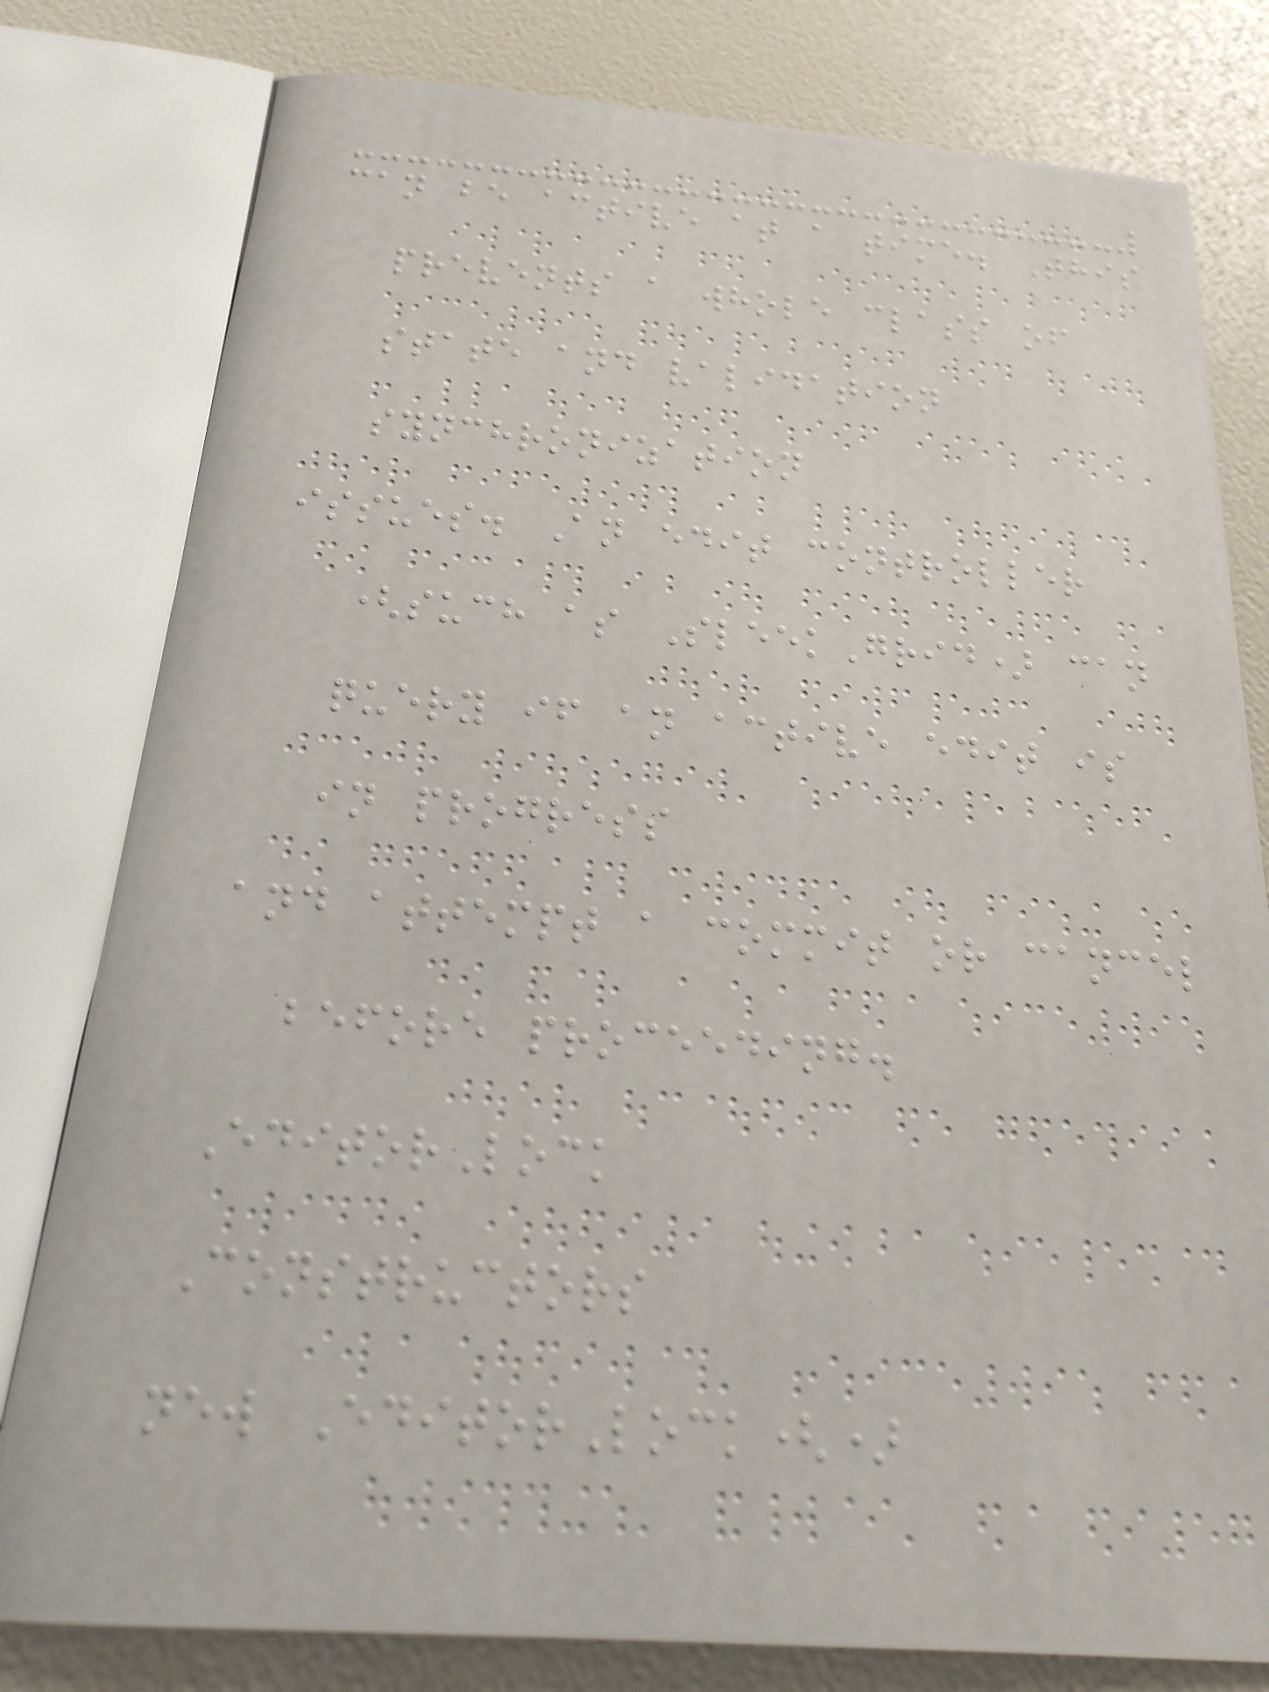can be active at a time. This
prevents a whole class of
state and validation
synchronization
issues. An edit controller
(such as SleekGrid) can
query if an active edit is
in progress
and attempt a commit or cancel
before proceeding.
EditorLock
Constructors
new EditorLock()
